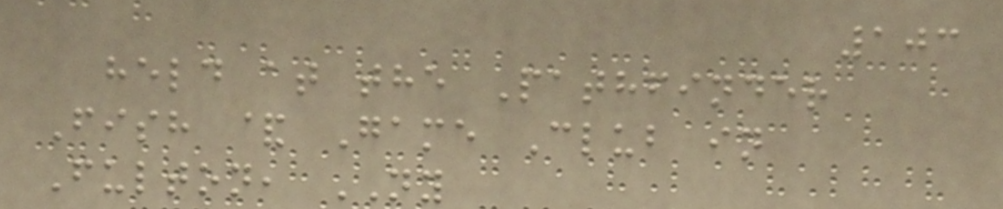103
held at the Pathfinder
Fish & Game Club in
Fulton, NY
